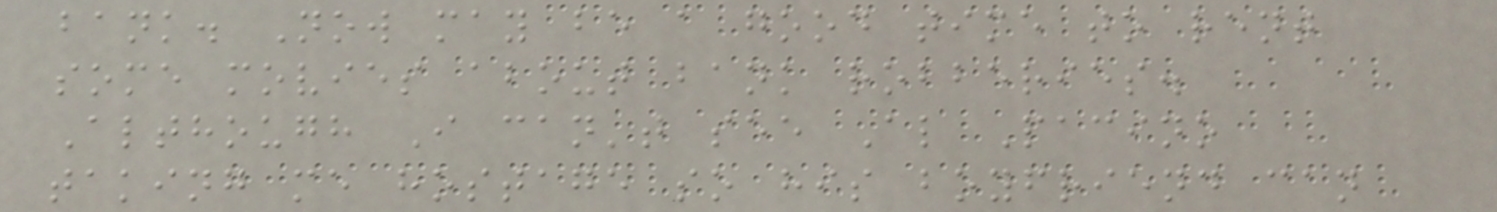bank. Now may be a good time to rent
some movies about bank robberies.
Although I can't see Al Pacino
taking me hostage so his boyfriend can
